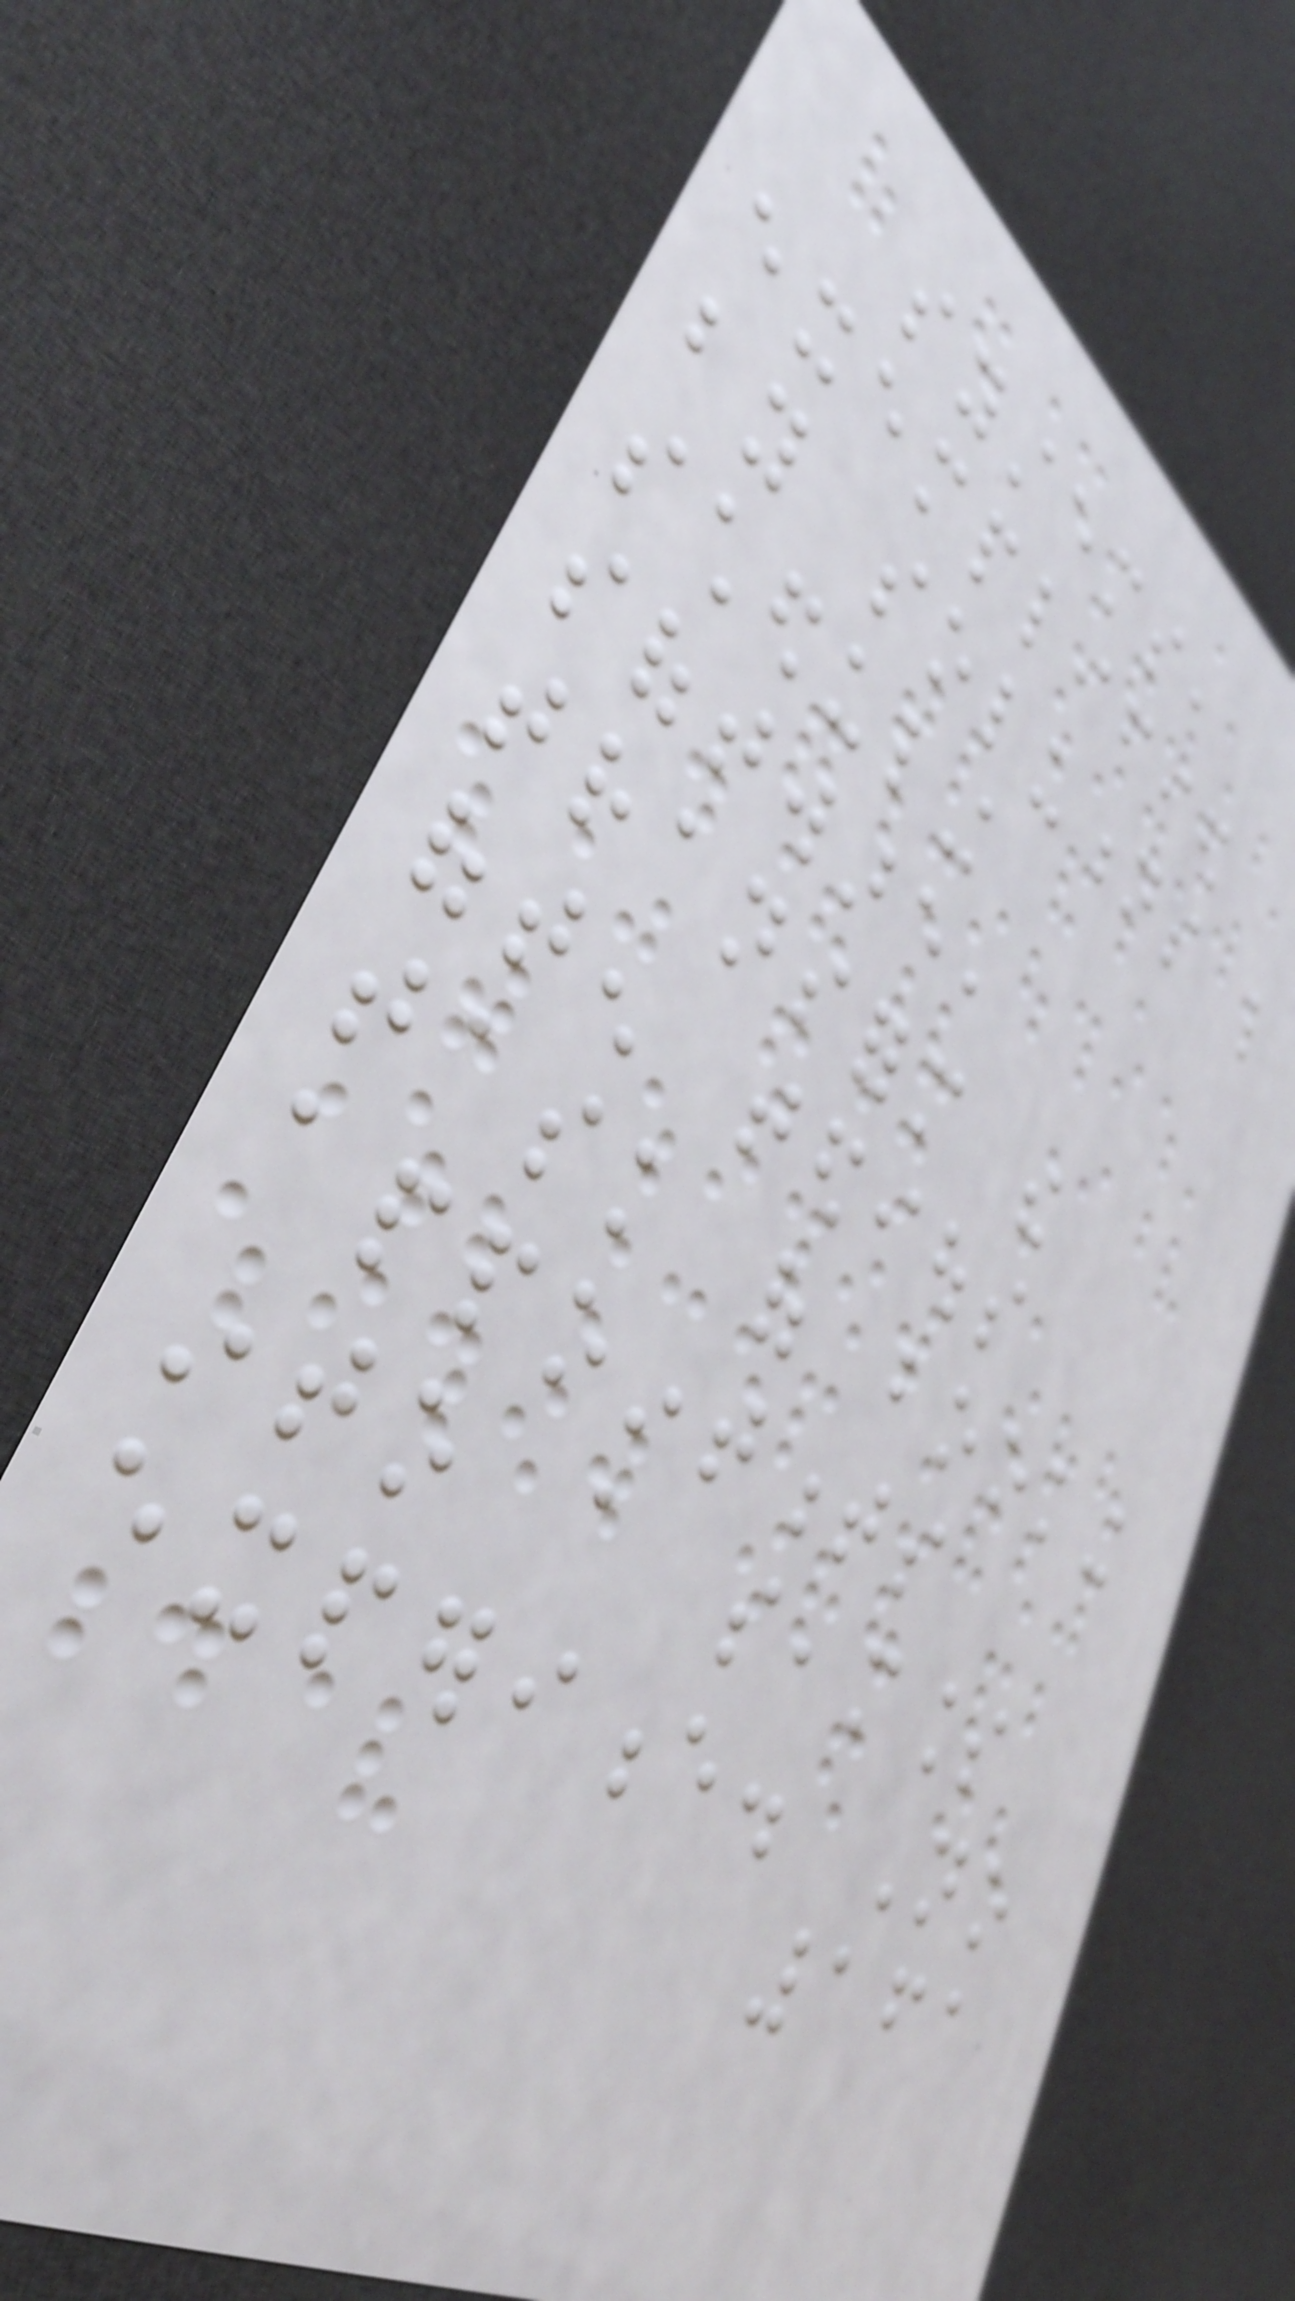systems,
exemplified
by solutions like
scheduling
software,
transform the
often tedious
task of booking
appointments
into a seamless
experience. No
161
